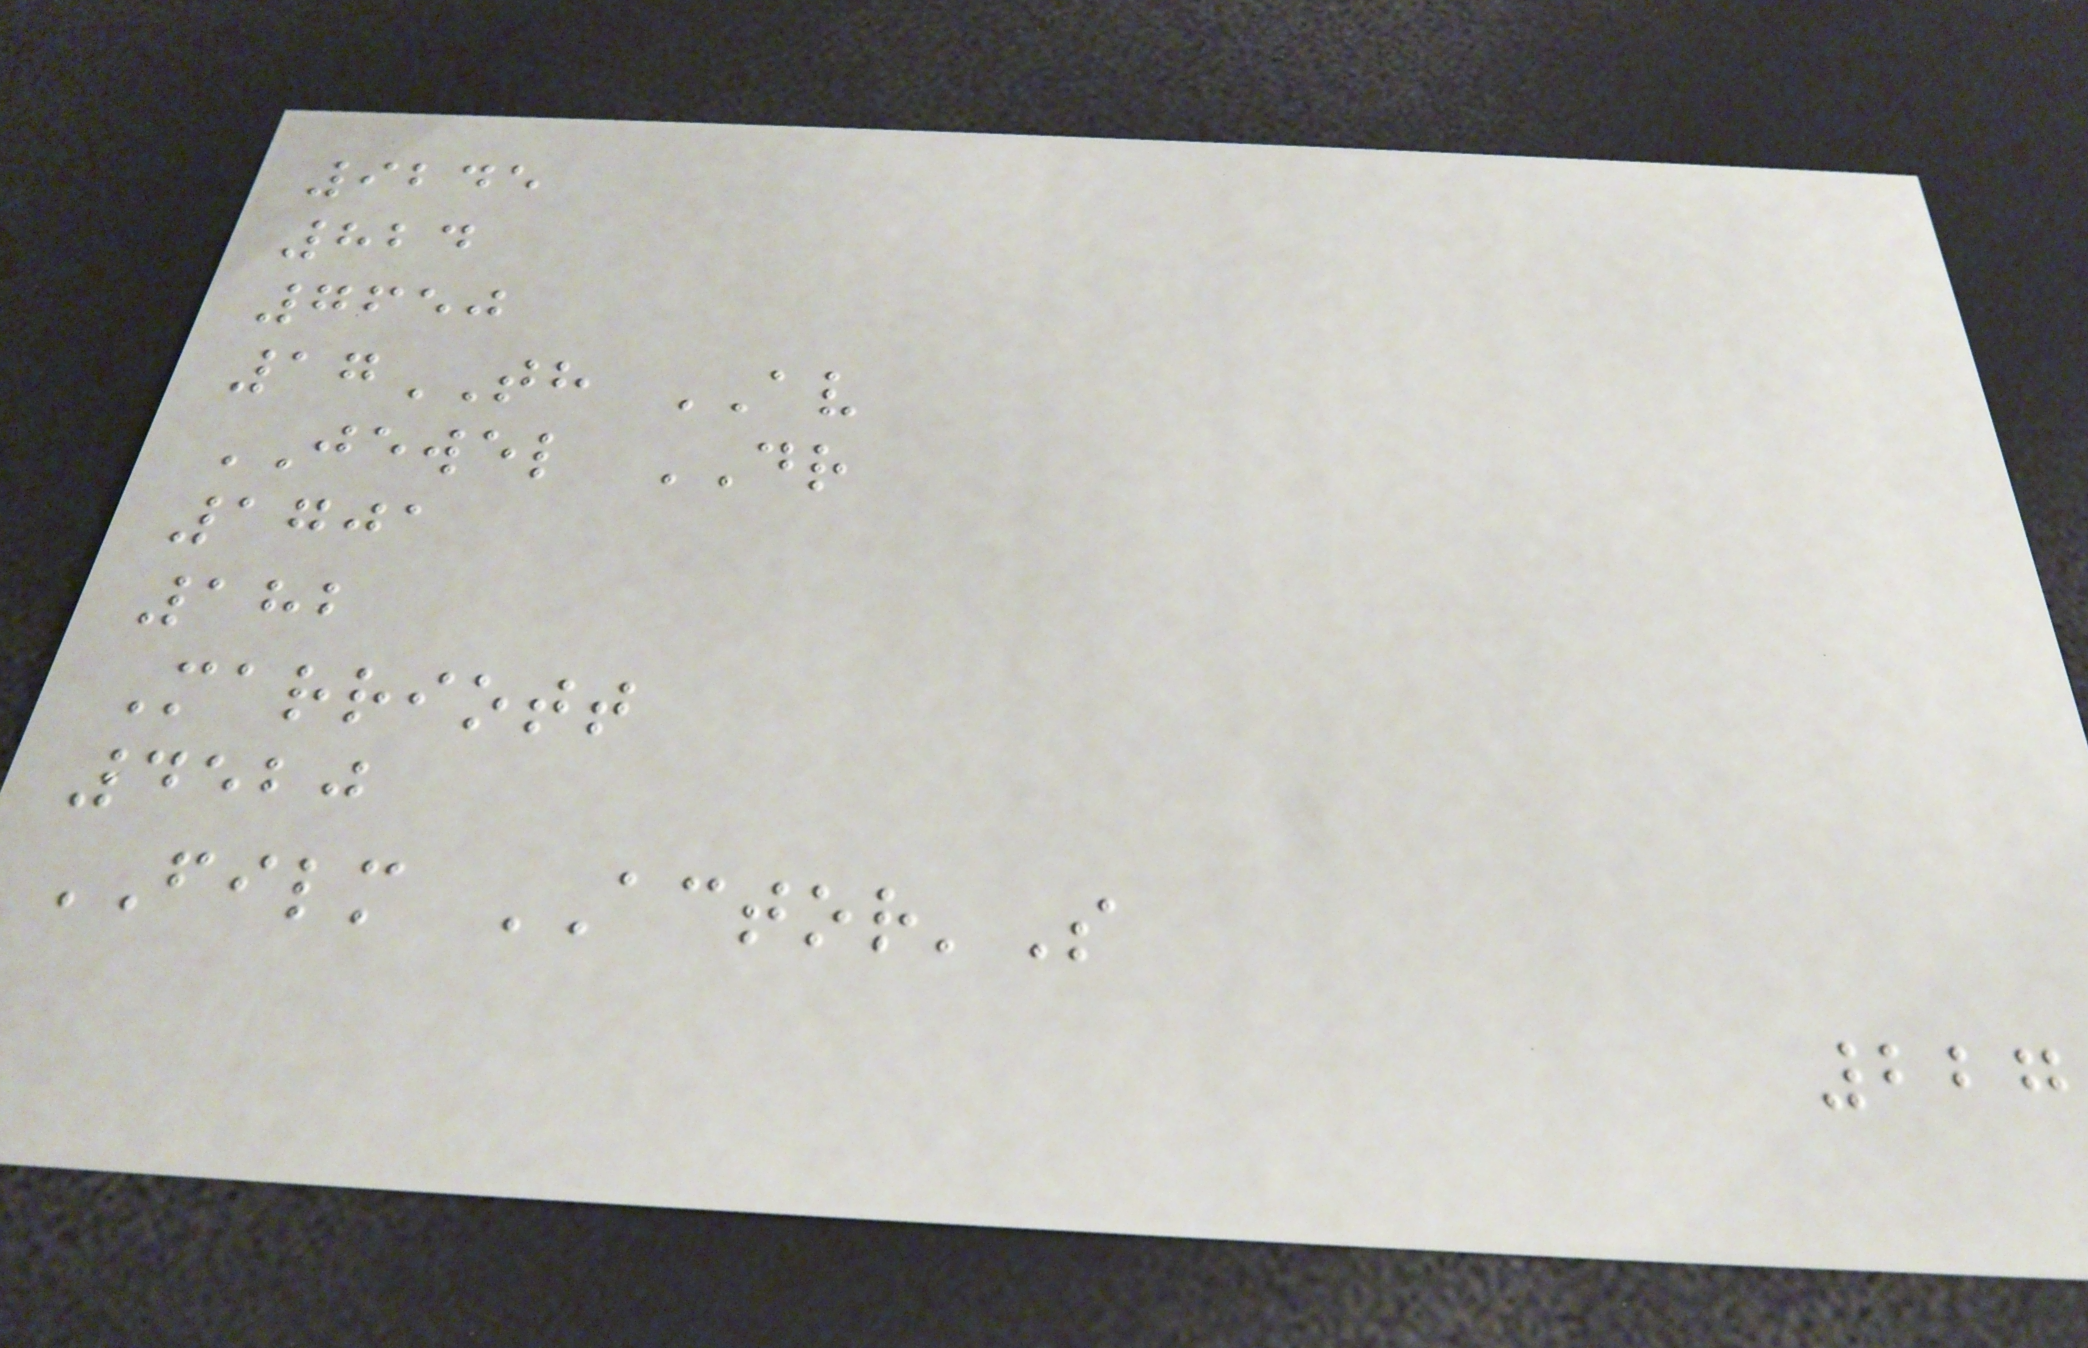9245
824
7650
17TH AV
JEWEL DR
1701
182
Marriott
4520
FILM ACTOR'S
227
